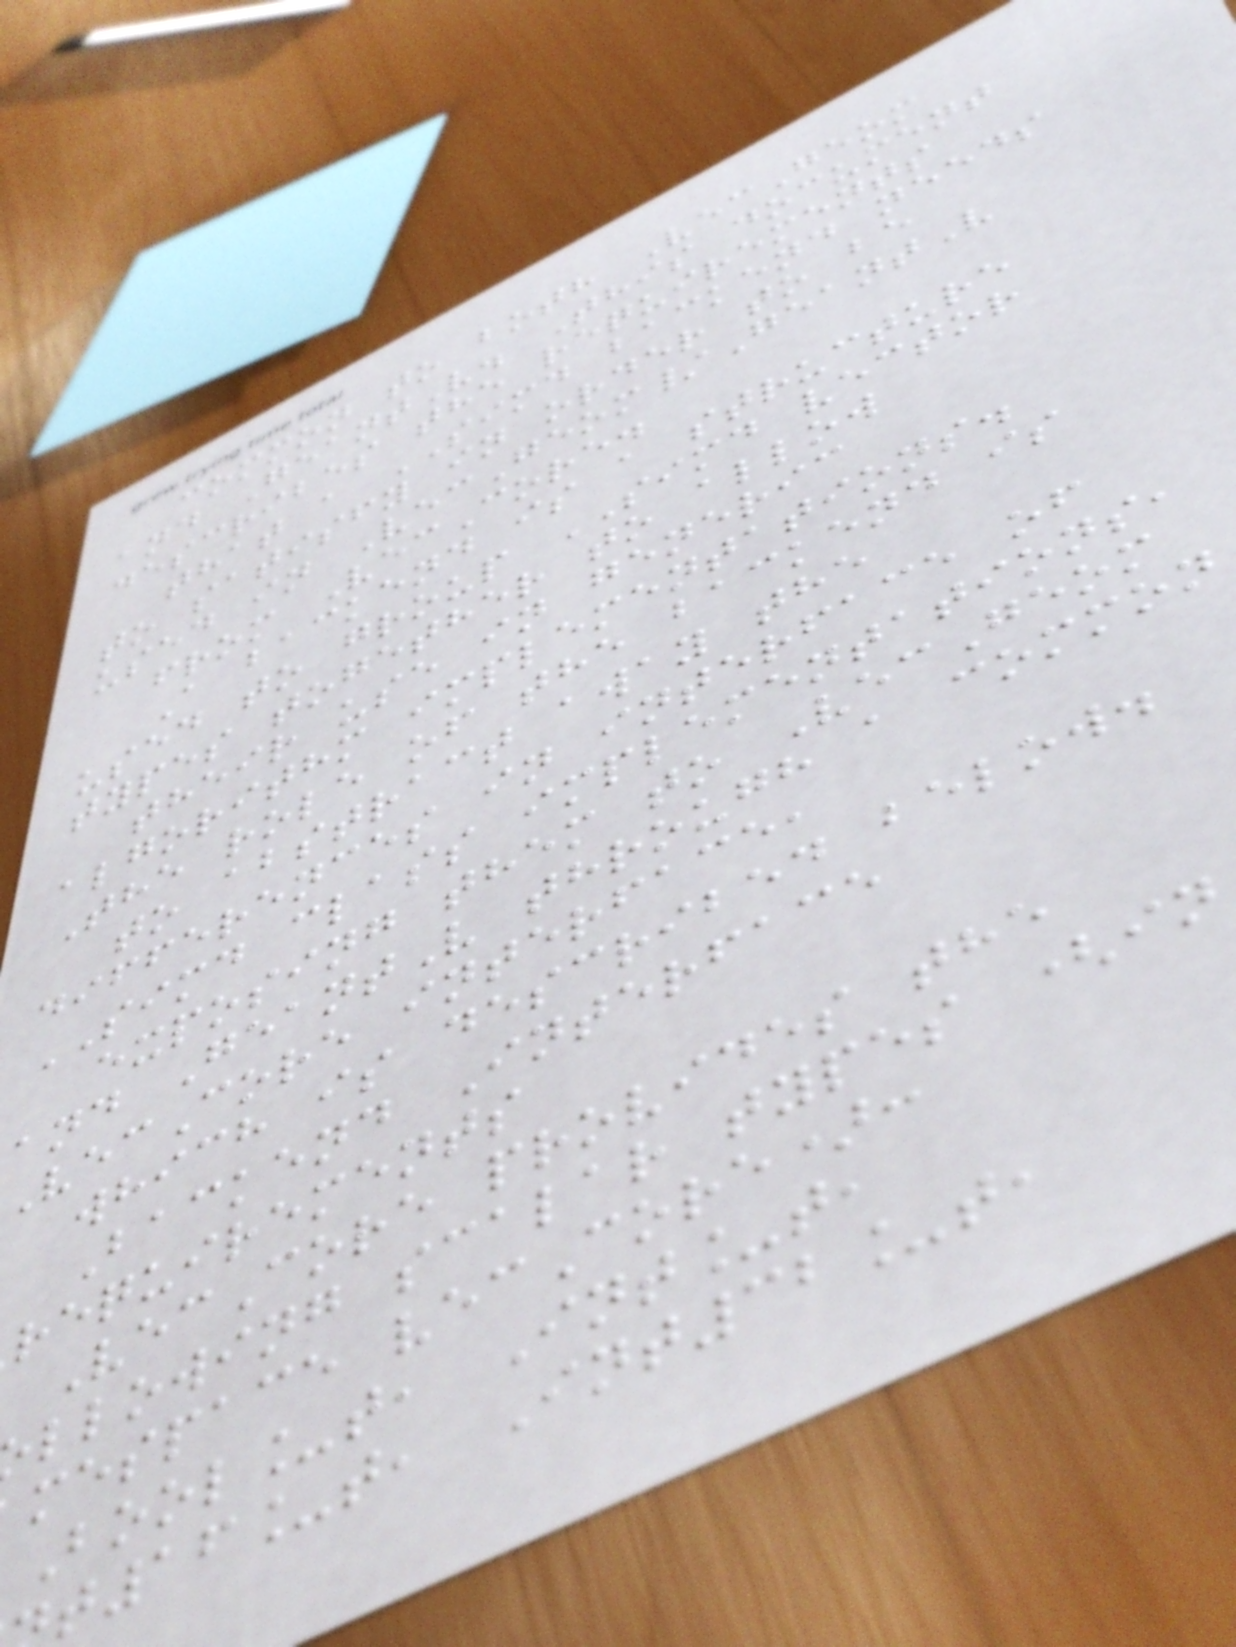common to both VecGeom
and GeantV. This document
describes the requirements
that a SIMD backend needs
to satisfy in order to be
used in VecGeom/GeantV
from VecCore.
A backend is a structure
used to group SIMD vector
types together to allow
their use in generic
algorithm implementations.
The role of the backend is
to abstract away the
differences in interface of
SIMD class implementations,
exposing them to VecGeom
and GeantV through a common
VecCore interface,
which is described below.
Backend Interface
requirements
VecCore provides the
llowing scalar types (in
mespace vecCore):
Bool_t, Int_t,
t16_t, Int32_t,
